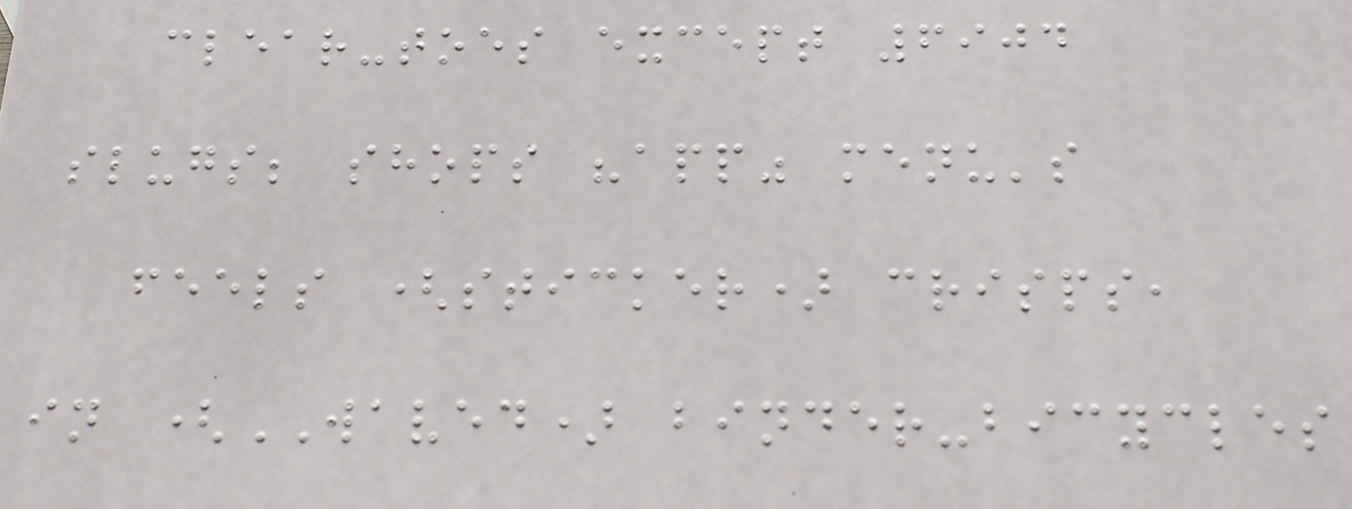clear-toes except 6904
slugs; shops "app" menu's
feels (sticker) crisps,
in (WAVED) binder-bicycles
